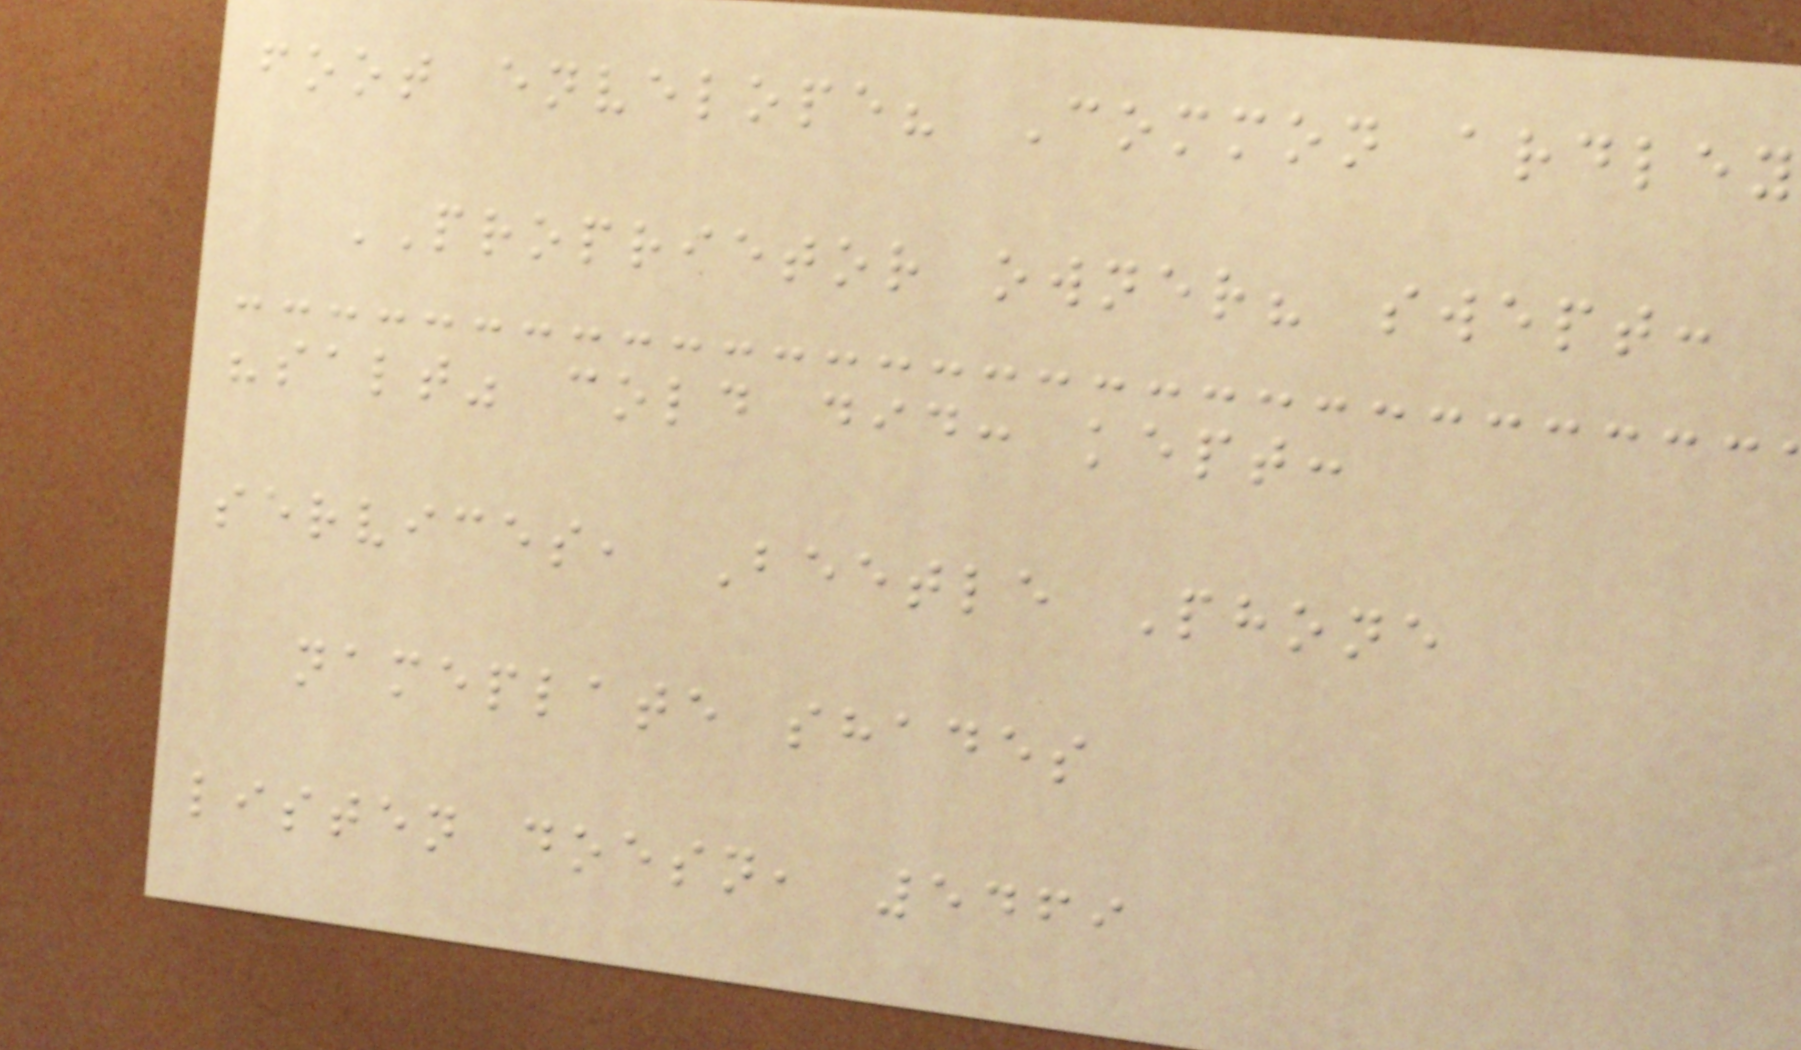foot envelope? Common ardley
PROPRIETOR owner? swept:
"salt" cold did: kept:
services, Beetle Phone
nameplate shades
listen doesn, 5469
